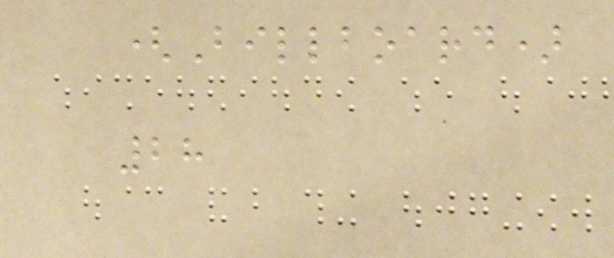(Billboard)
28
